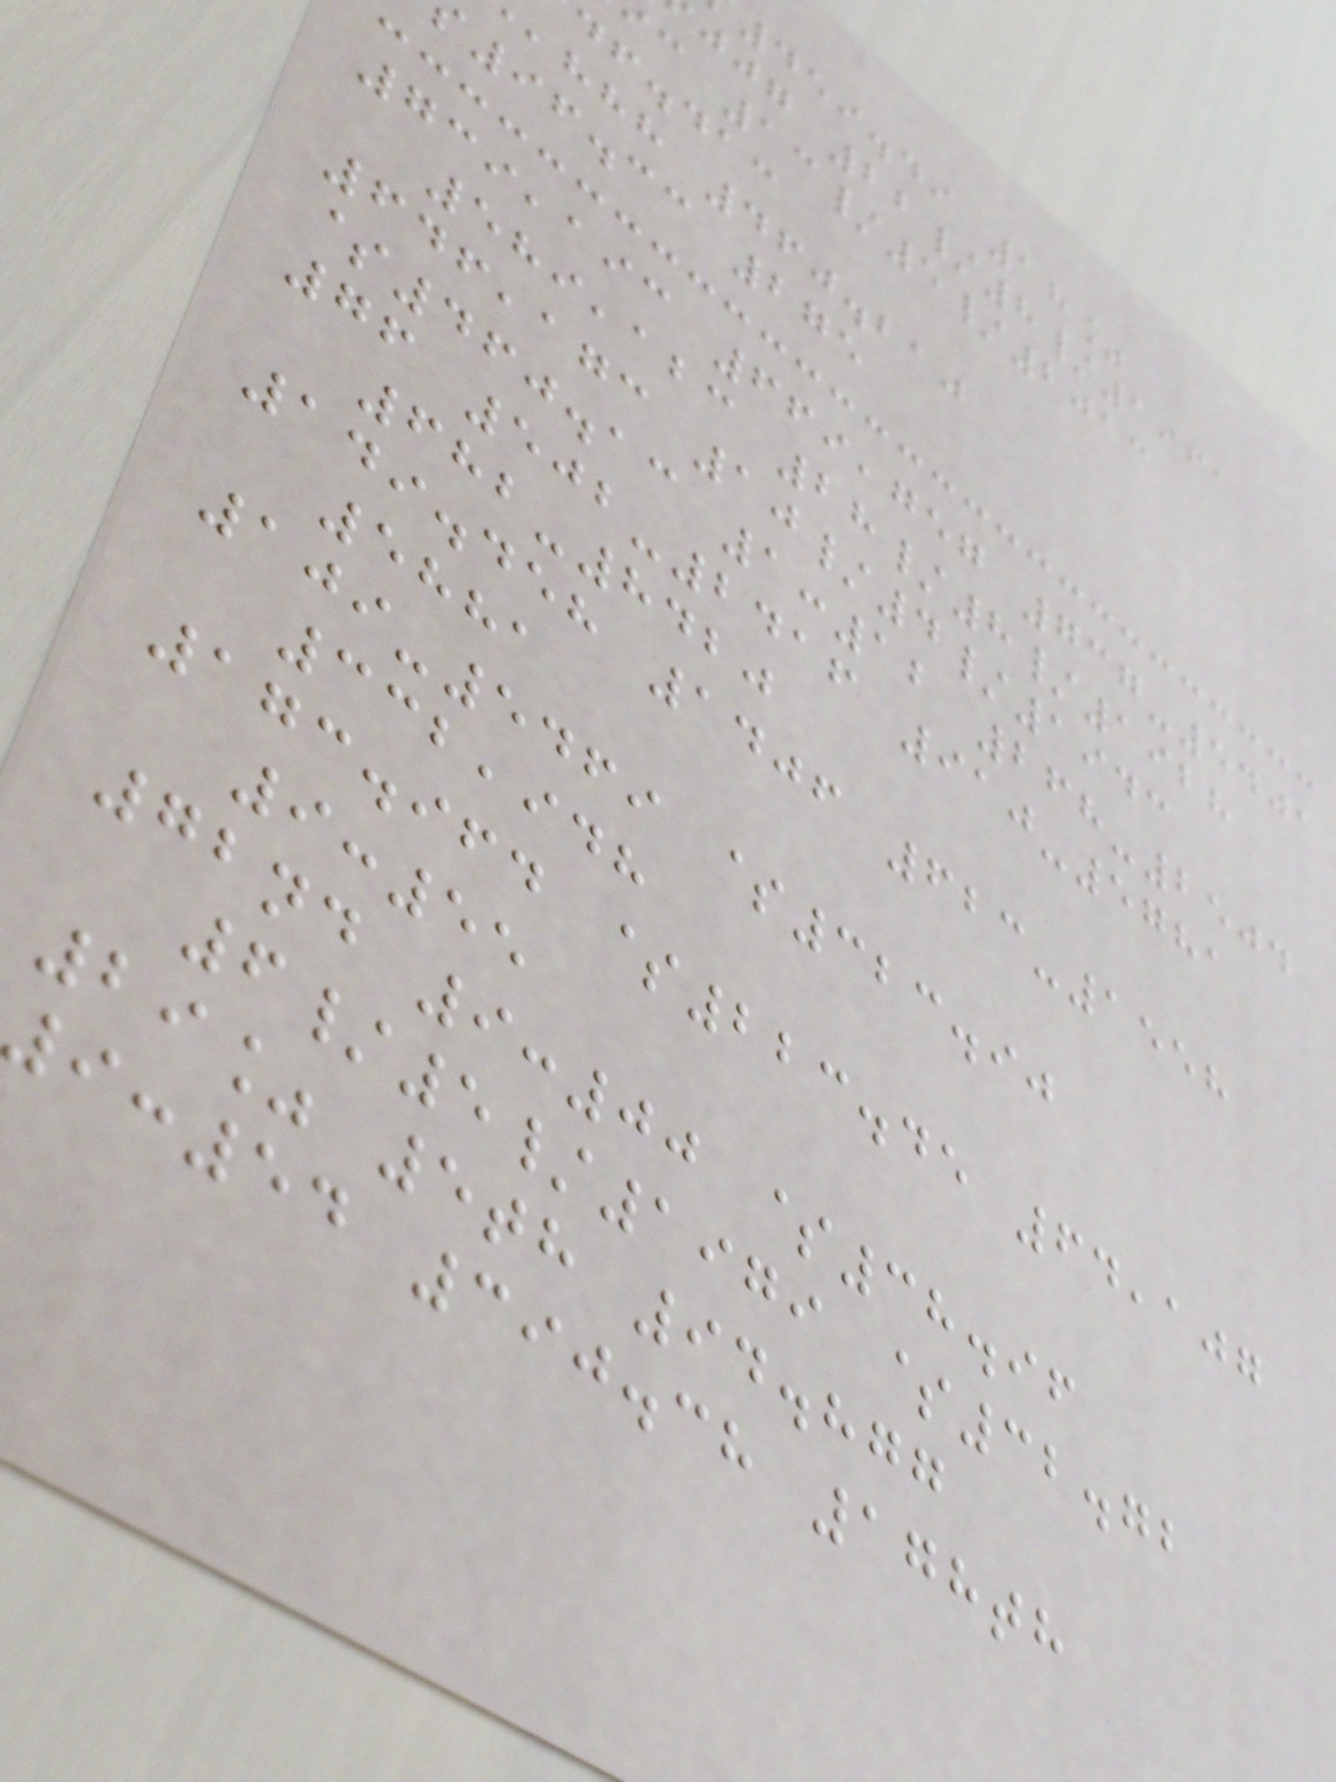459.49 18%
jjg 22/8/1961
c 13/5/2013
df.dac
,hhh 460.210
96.33 275
739,193 669,757 737-5401
589,123 28/8/1928
646,173 10/4/1943
$460.13 1:12 268-2504
76 502-2416 910-5781
682-8420
149.458 1406 623-1558
5881
109-5469 $323.90
332,948
173.964 $223.45 64,107
9:55
72nd 9:00 $38.96
6/5/1979 $32.72
29% 5th 94.877
9:54 390.38 178th
